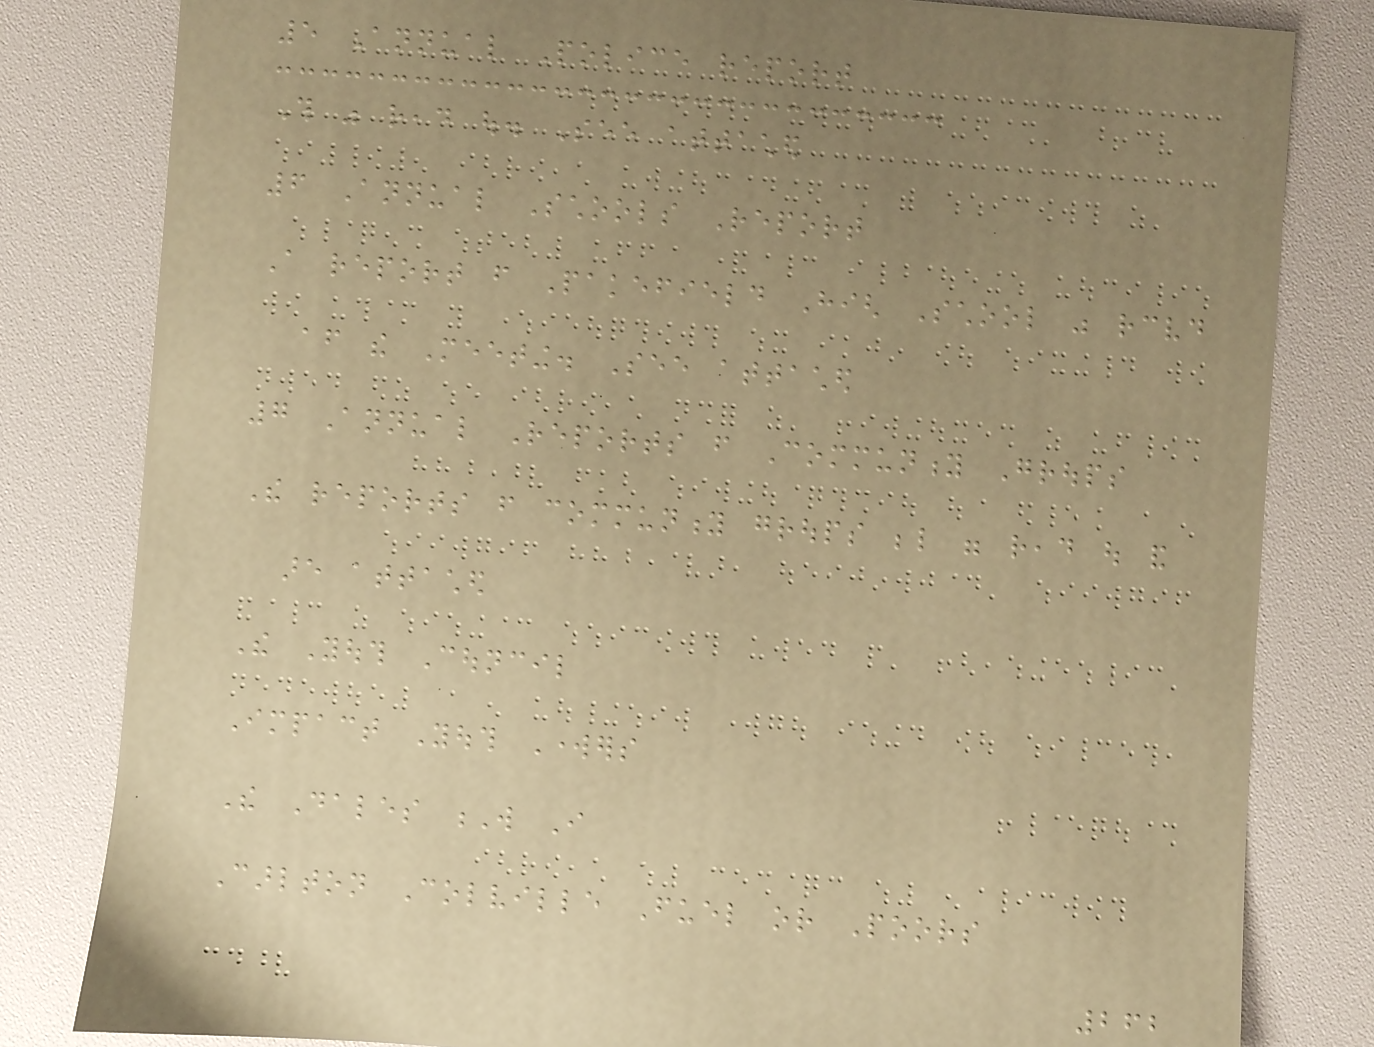5 Annual Police report
This was read out. See attached
6 Annual Schools Report
A report from Pakefield High School was received
after the Meeting. See attached
7 Annual Reports from Community Groups
The reports from community groups below were read out and
are attached
The Youth Council
Impact Youth Workers
The Dales W I
Carlton Colville Fuel or Poors
262
